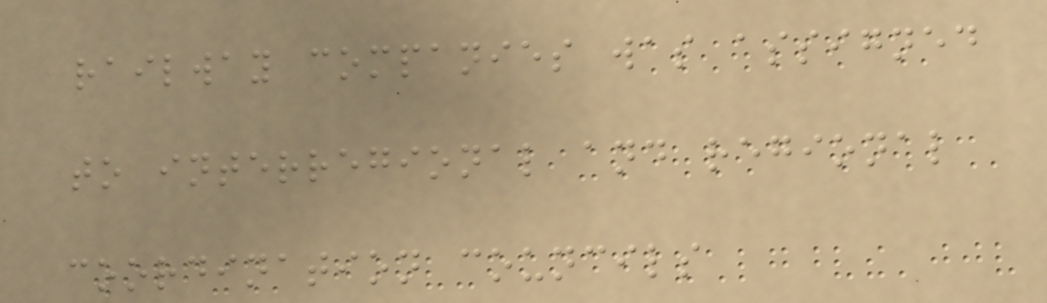railway companies was assigned
to interregional and regional
coordination councils
